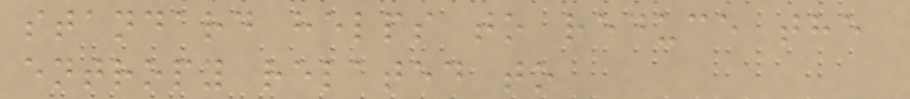standard helps to reduce the
entropy related to
